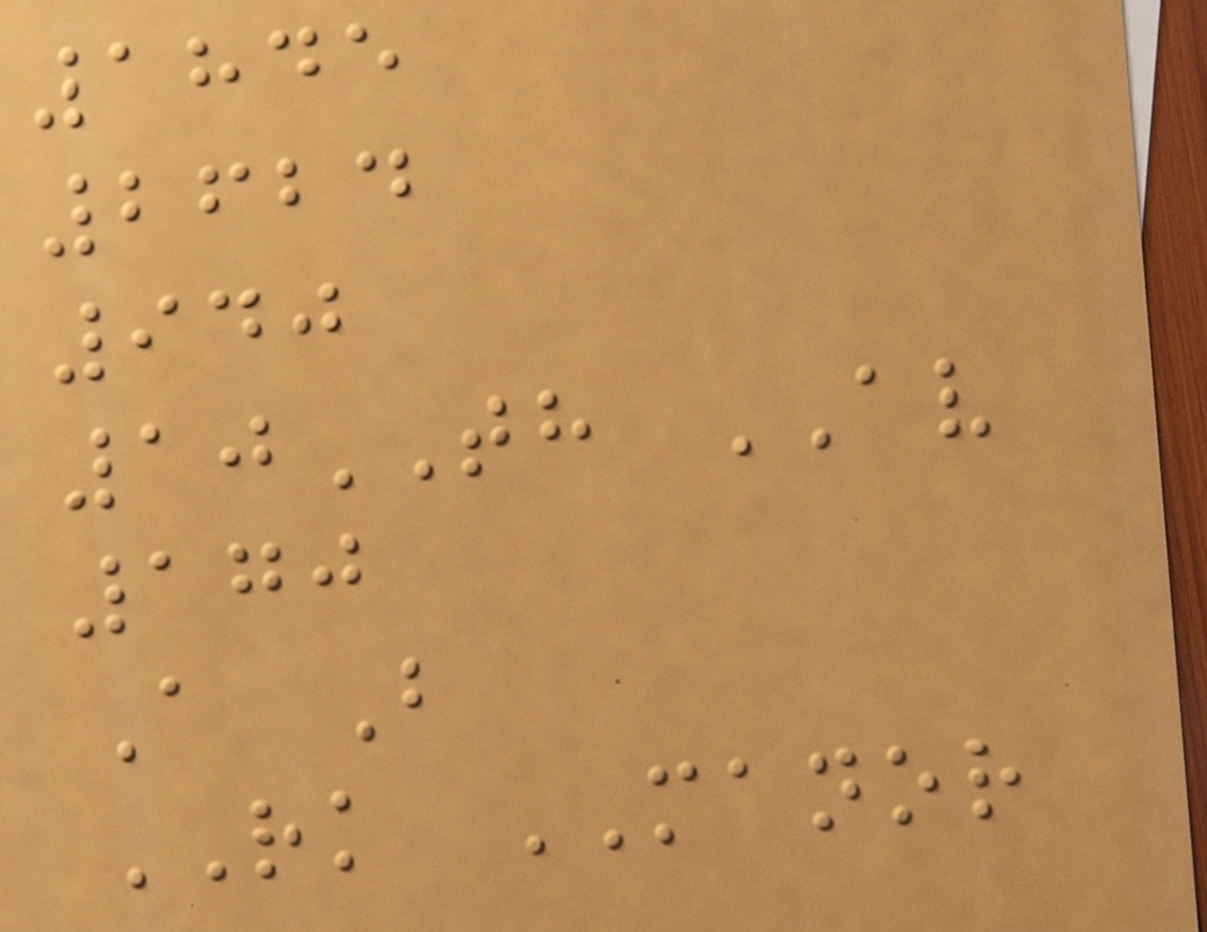1845
2624
940
10TH AV
170
A B
RK MANOR
